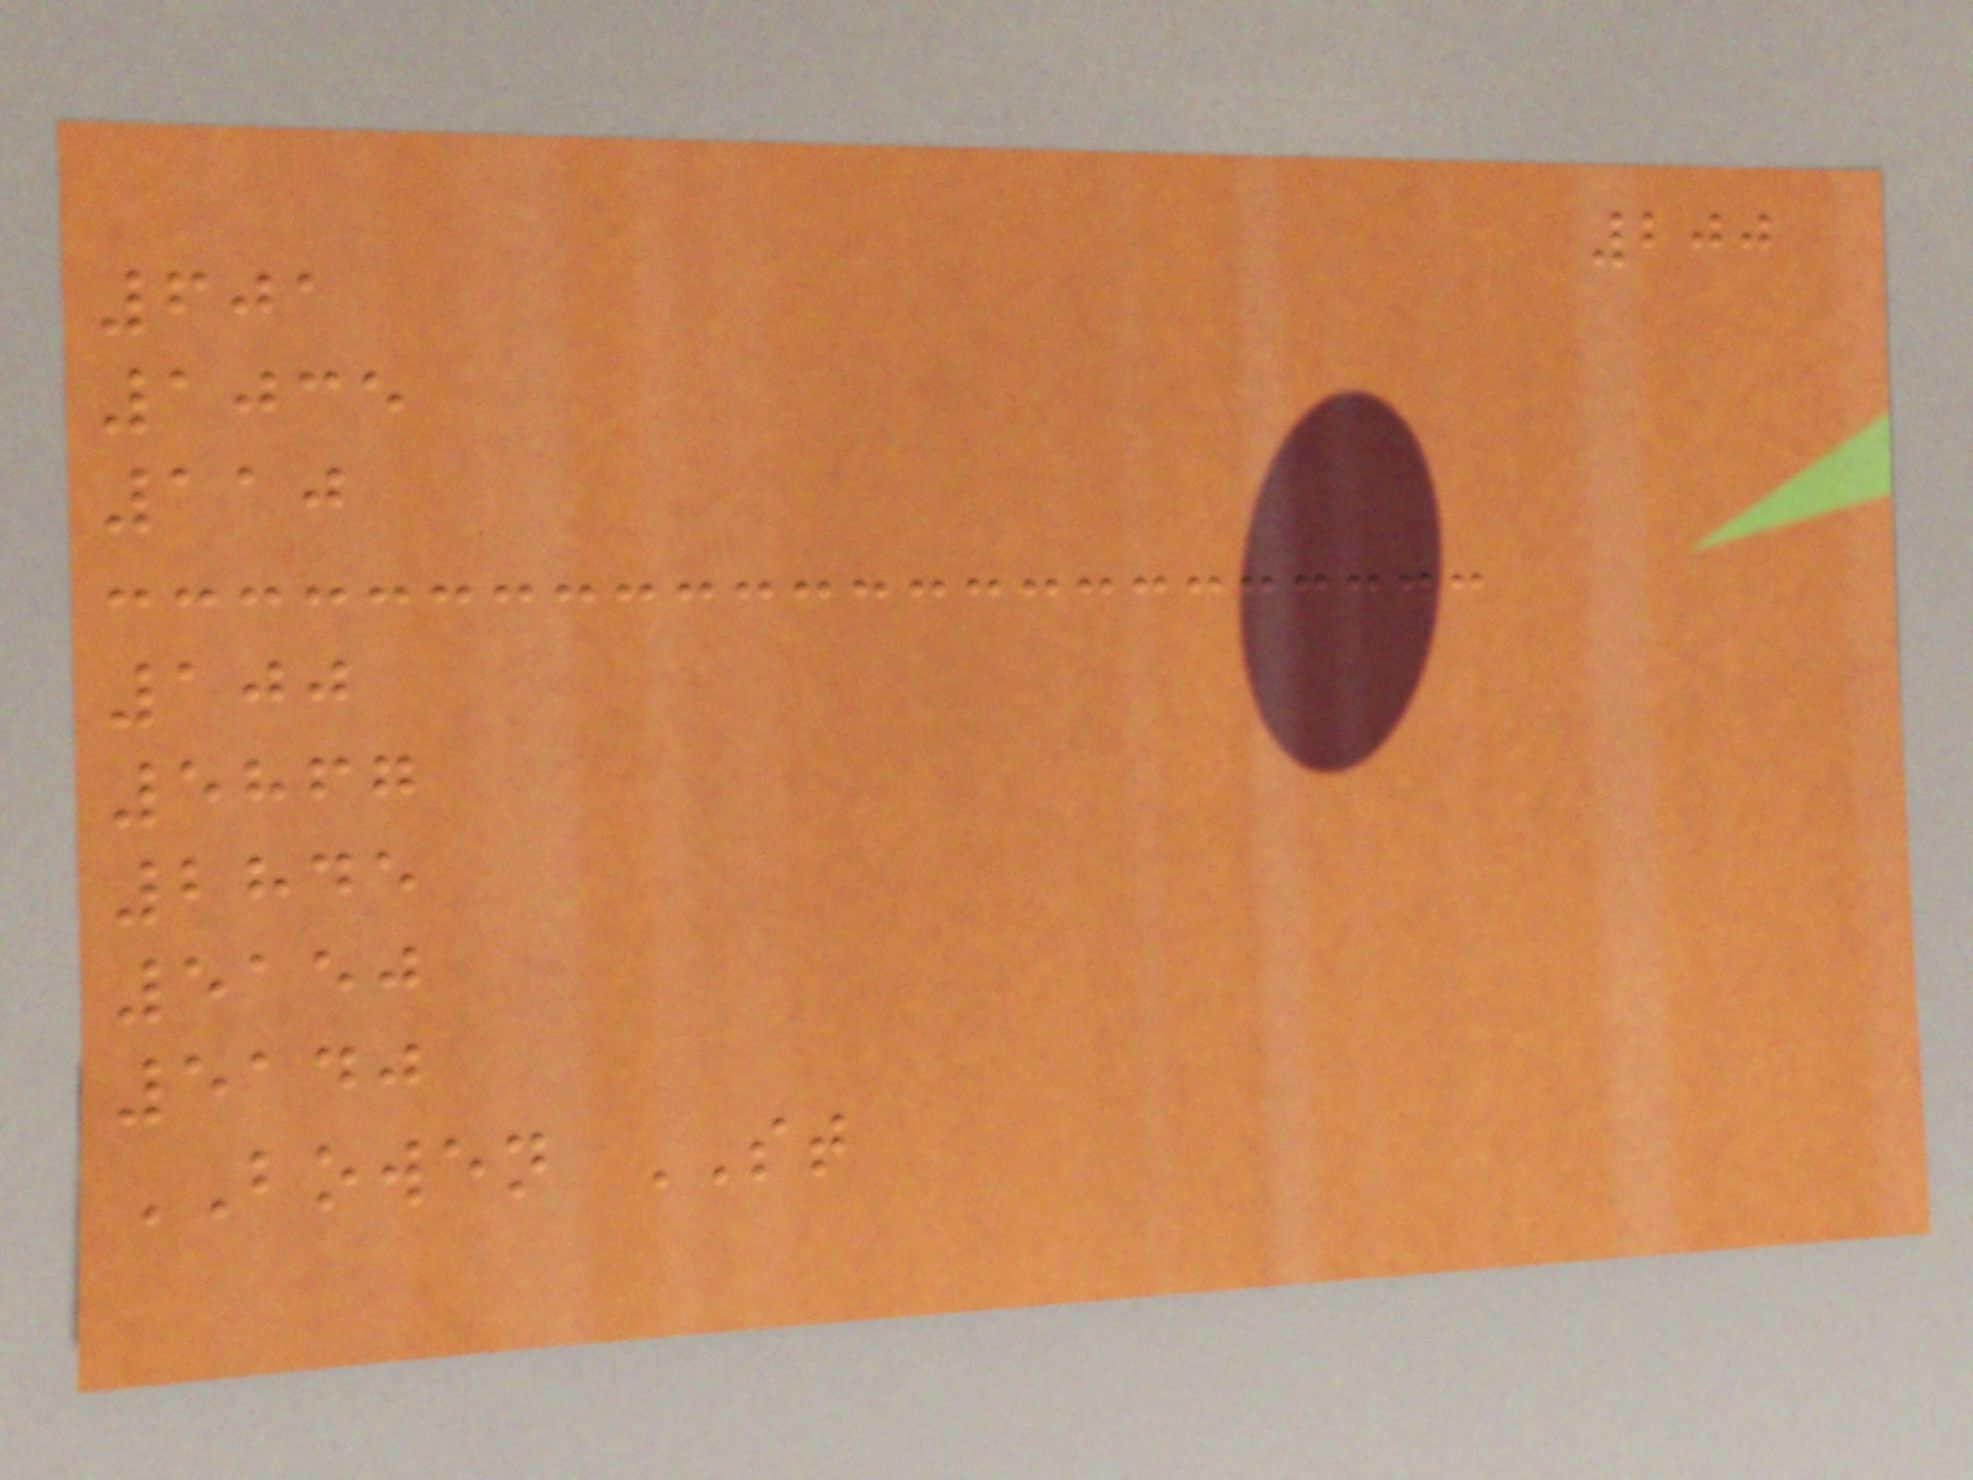200
601
1035
110
100
5867
2845
5150
5140
BOWEN ST
